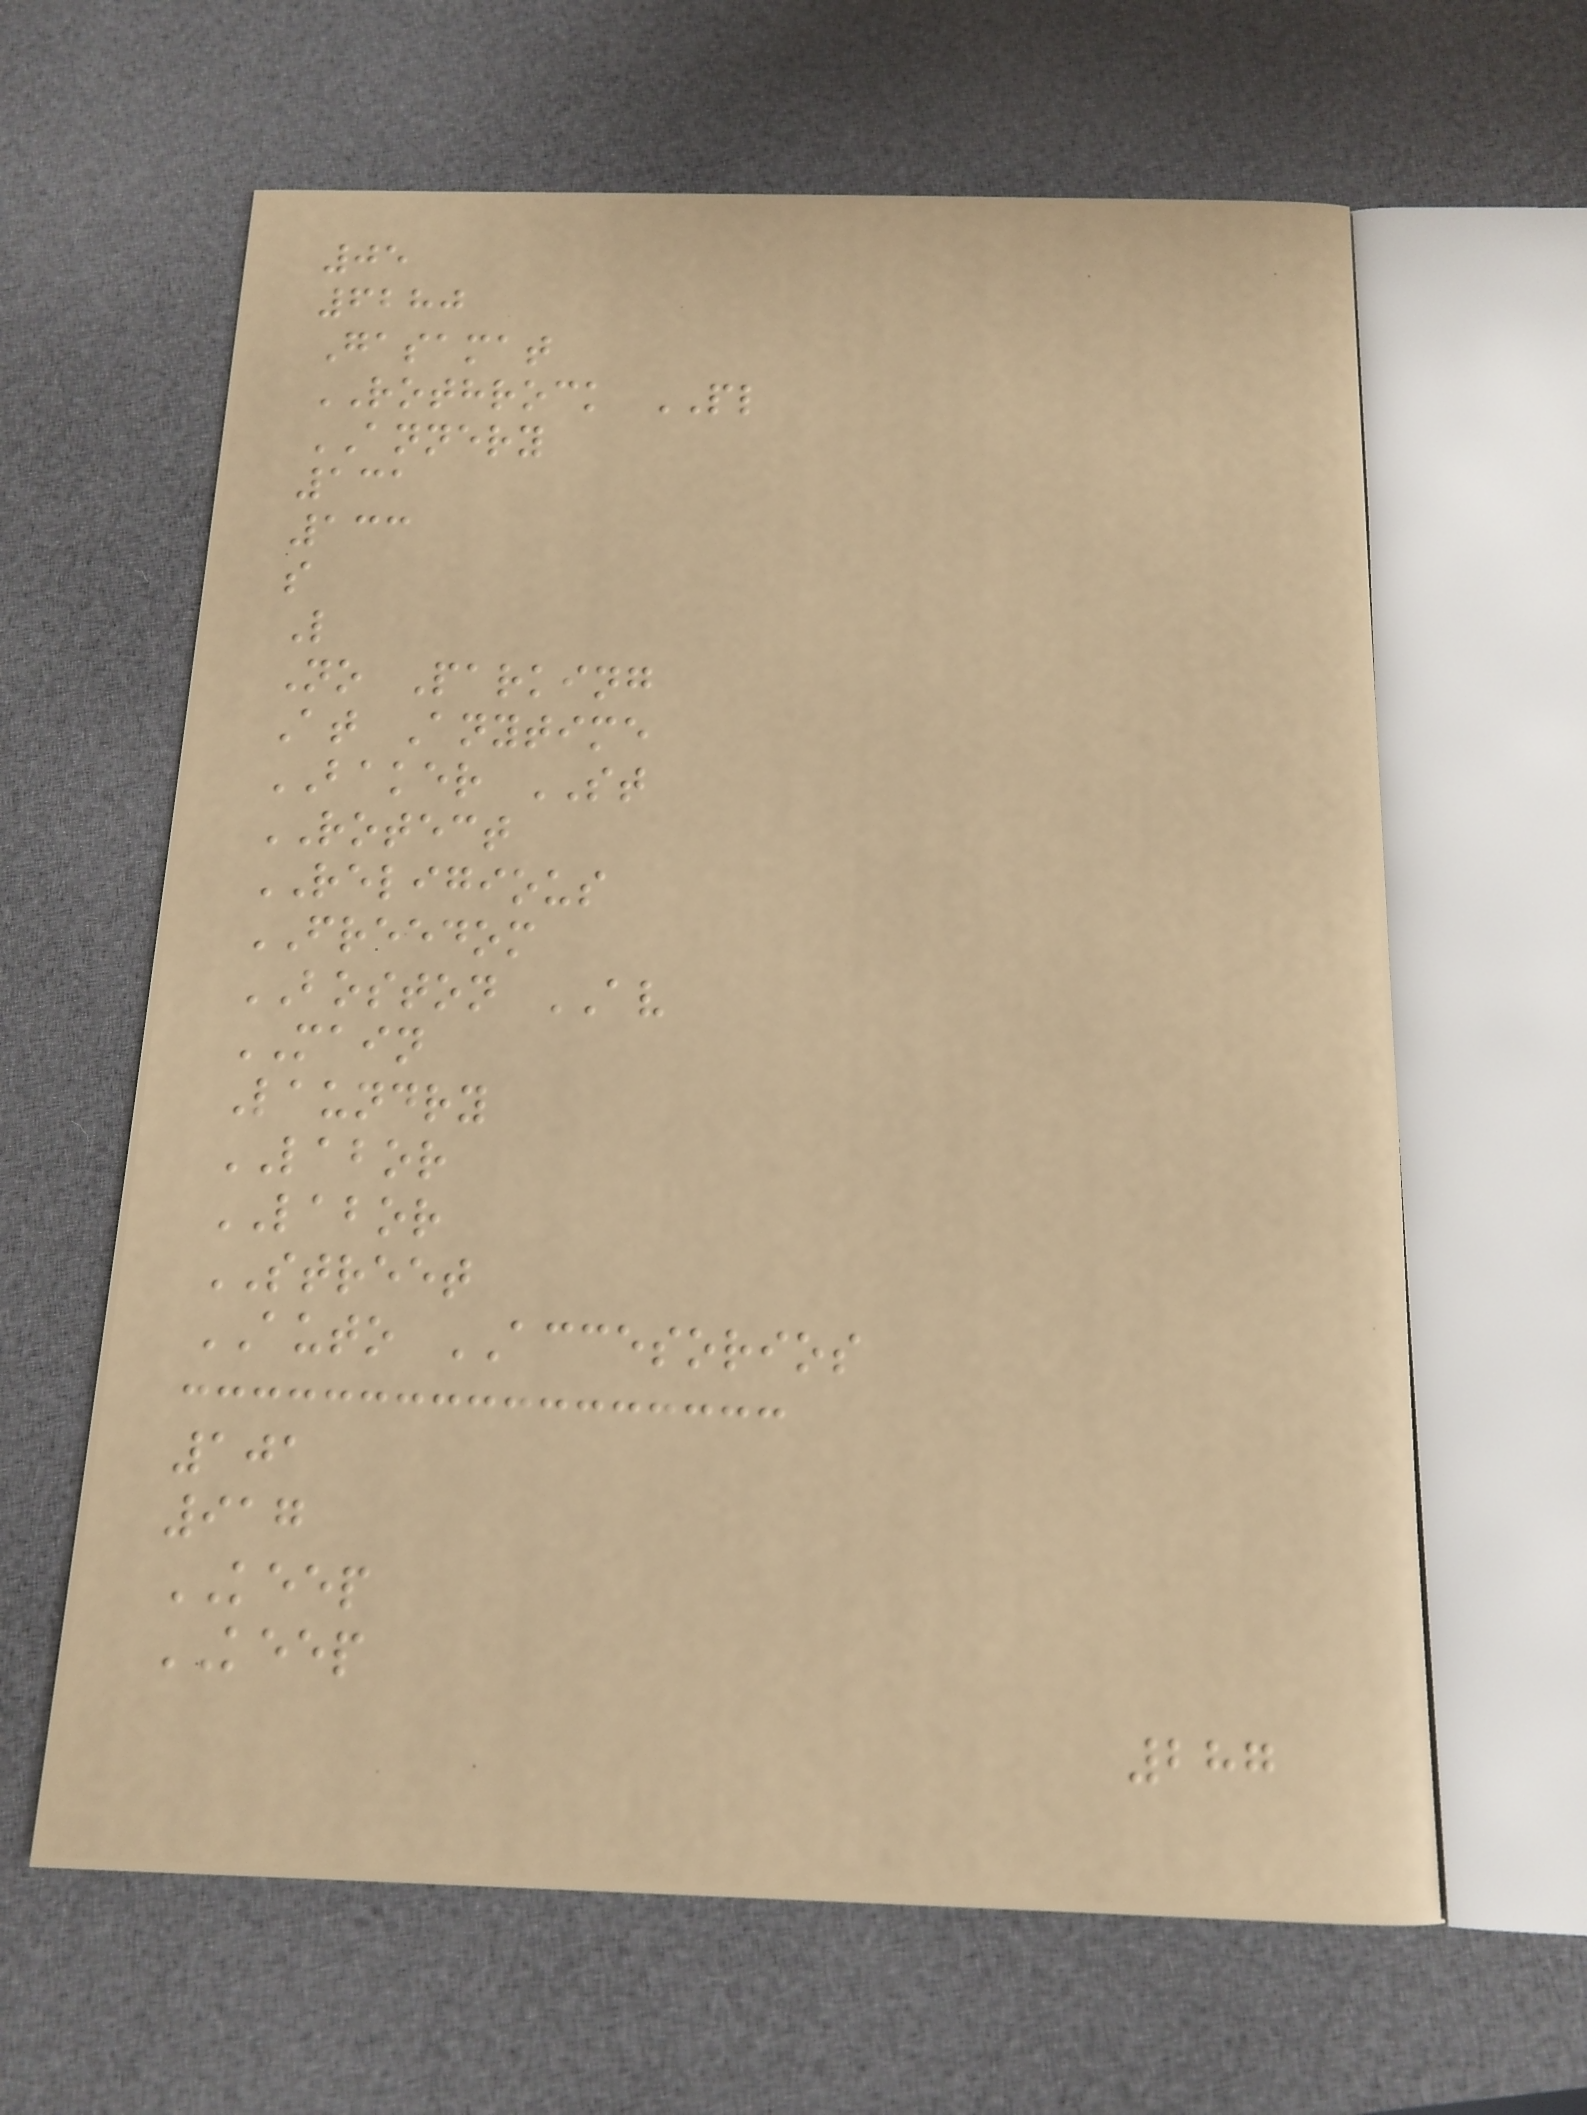05
6280
Gasamat
ROTHROCK PL
ANNERY
131
133
s
L
No Parking
At Anytime
BAKER ST
ROTECT
RELIGIOUS
FREEDOM
BOSTON AV
MAIN
Laundry
LABOR
LABOR
STREET
AUTO ACCESORIOS
101
917
KEEP
KEEP
287
